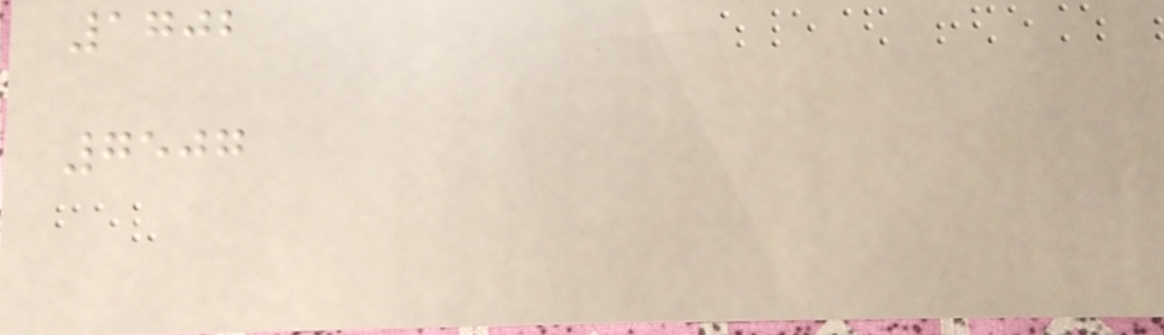1702
7507
